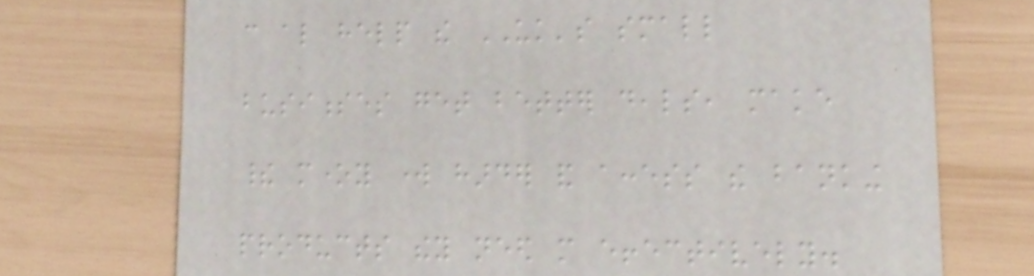can also help the UK's small
businesses get better deals, make
their money work harder and access the banking
products they need more effectively.
